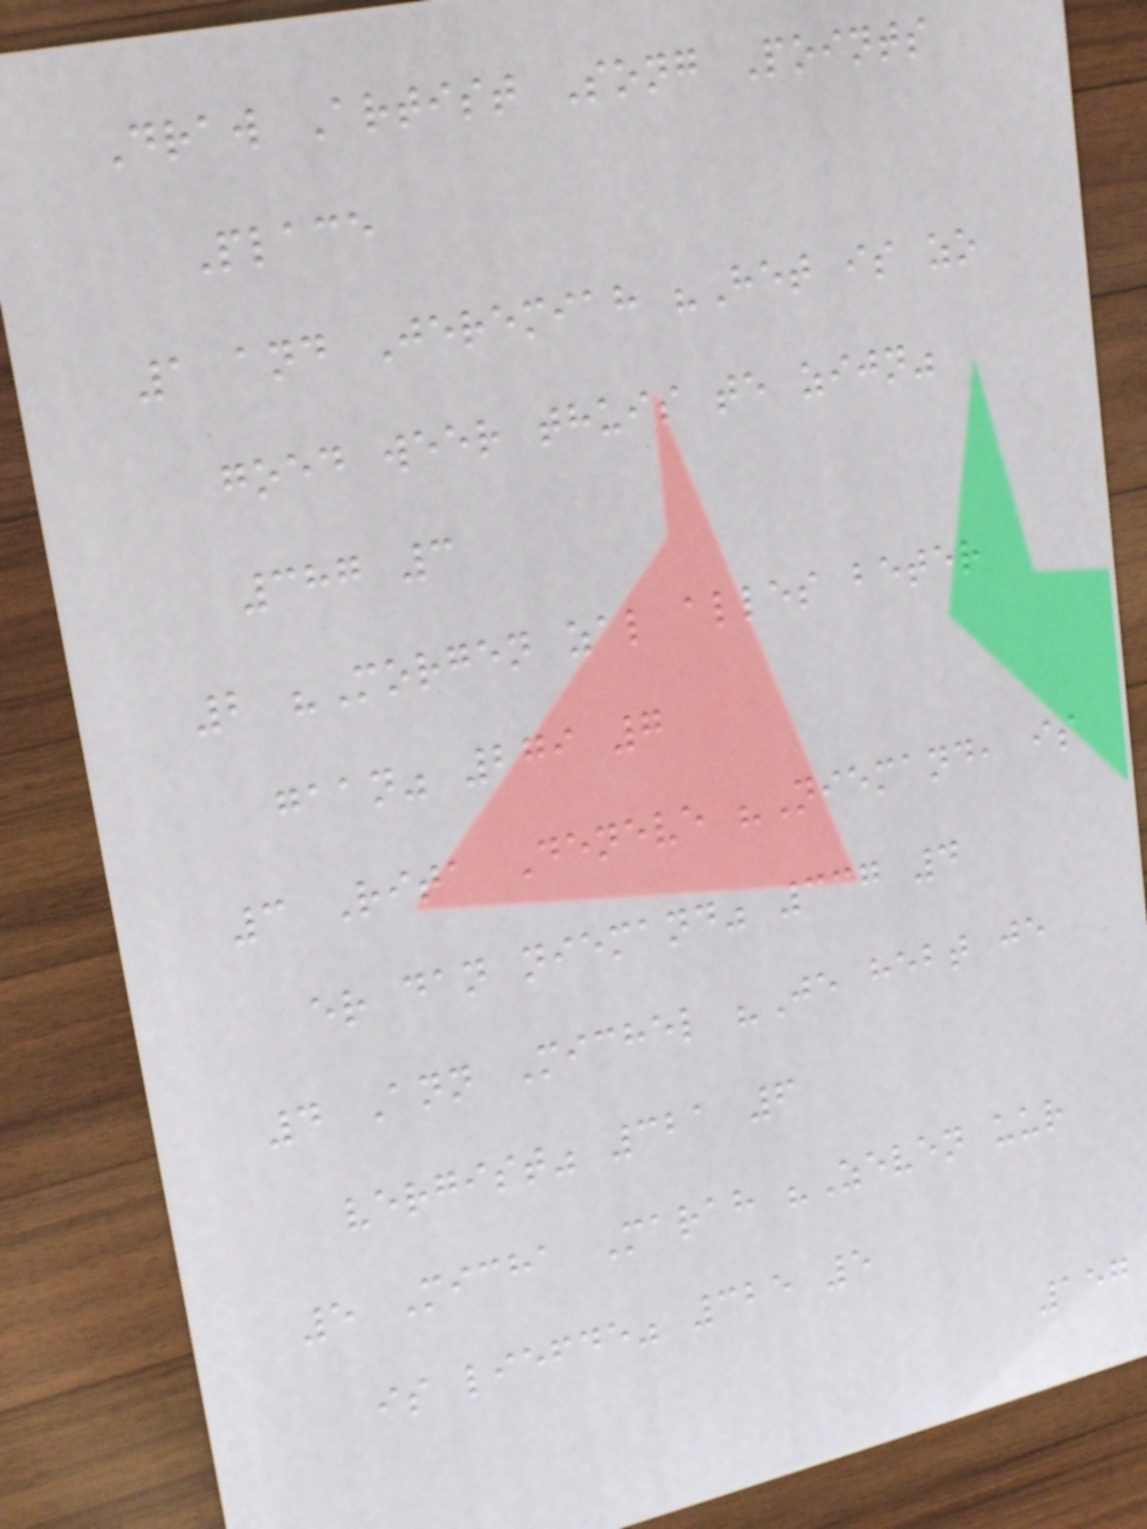Draw Artist Song Points
Place
1 and Jeremiah "Het is zo
goed weer thuis te zijn"
387 3
2 "Morgen zal alles beter
gaan" 279 7
3 Rita Deneve "Niemand, is
er dan niemand" 337 4
4 Ann Michel "Je hebt je
vergist" 321 6
5 Micha Marah "Zeven uur
is liefde" 325 5
157
